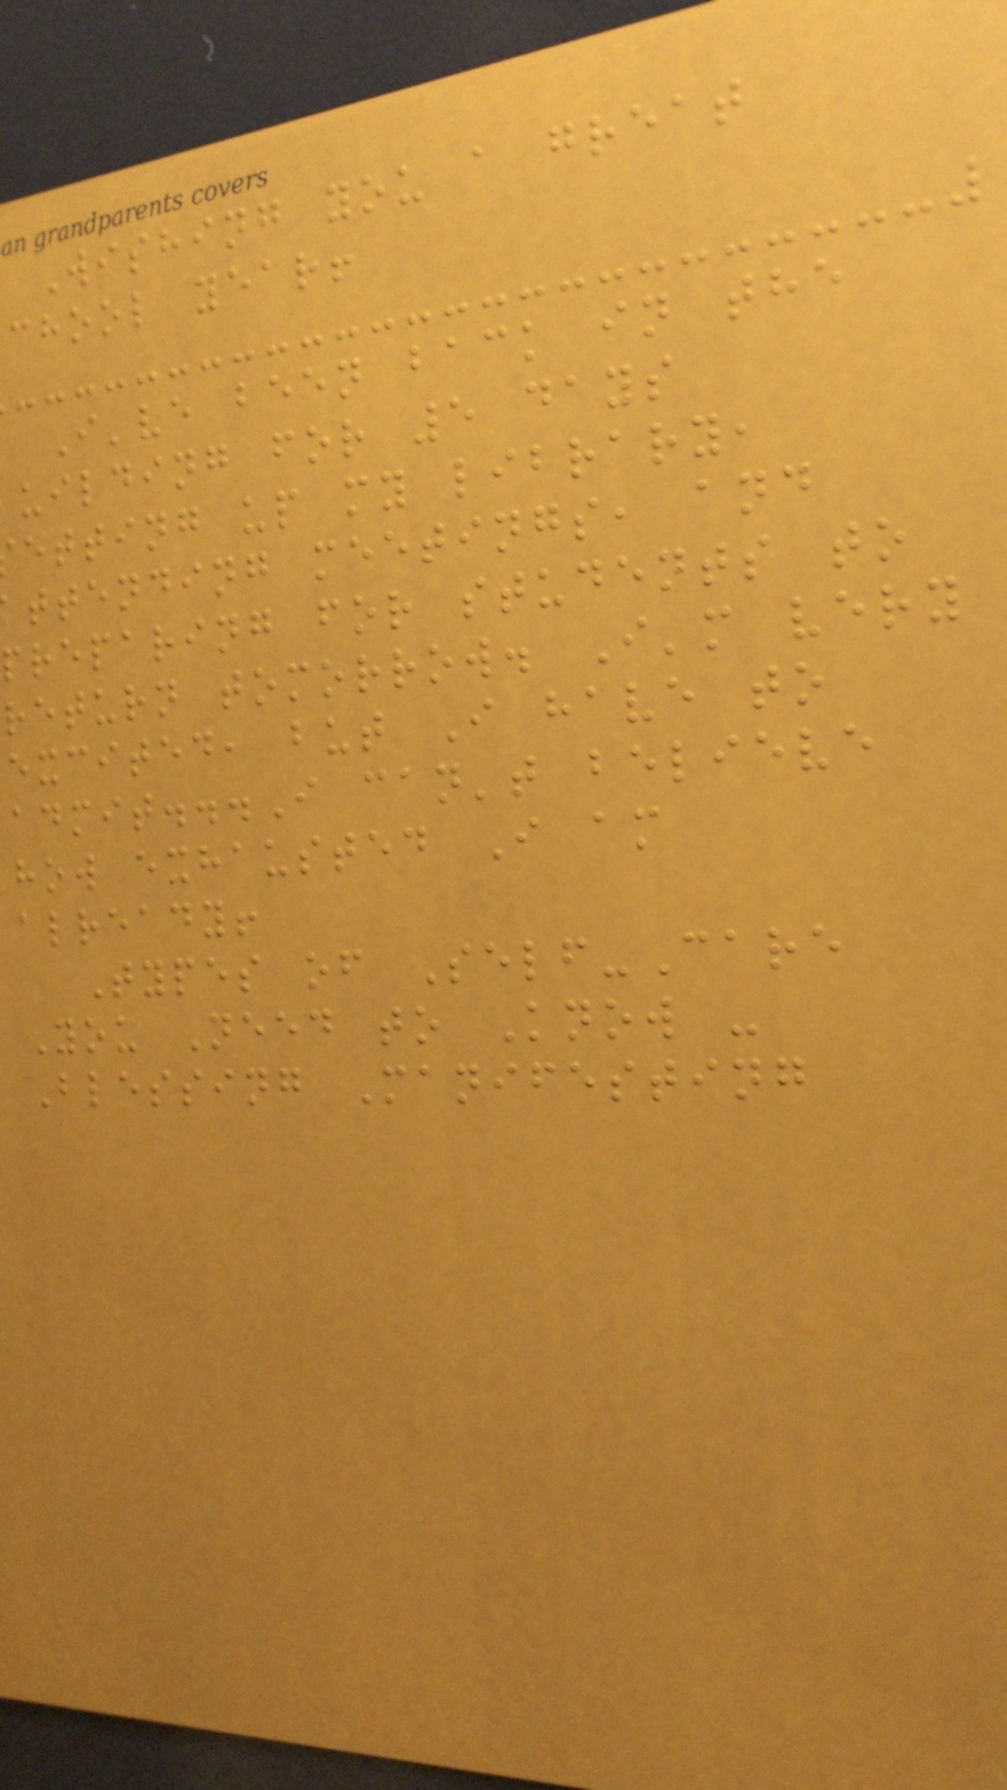Wishing you a great
chool year!
I've been back in the
uilding for 5 days
etting up my library,
ttending meetings, and
preparing for students to
return tomorrow. I'm very
excited, but I have to
admit...I can't believe
how exhausted I am
already!
Types of Self-Care
You Need to Know -
Blessing Manifesting
